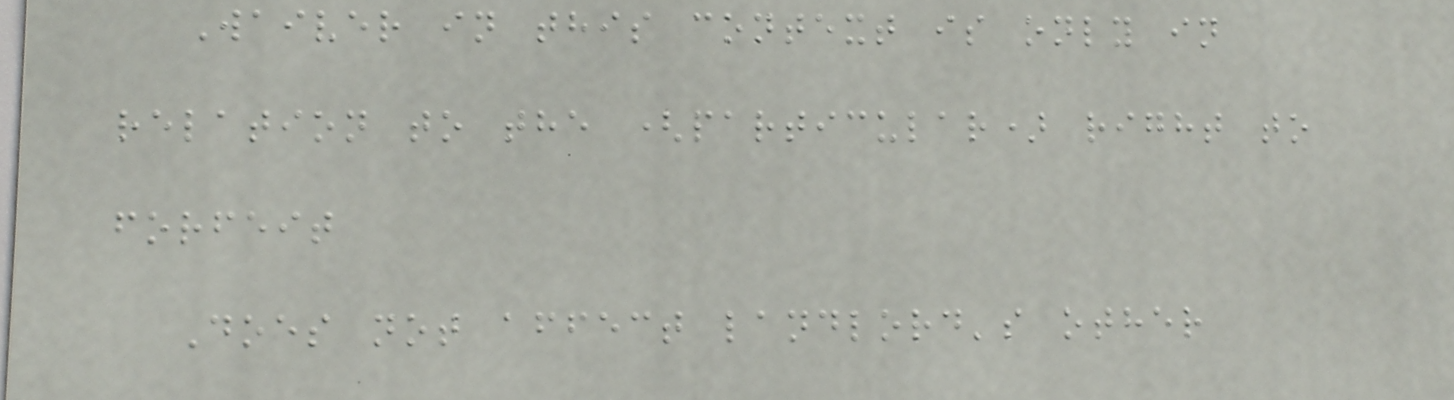Waiver in this context is only in
relation to the (particular) right to
forfeit
Does not affect landlord's other
